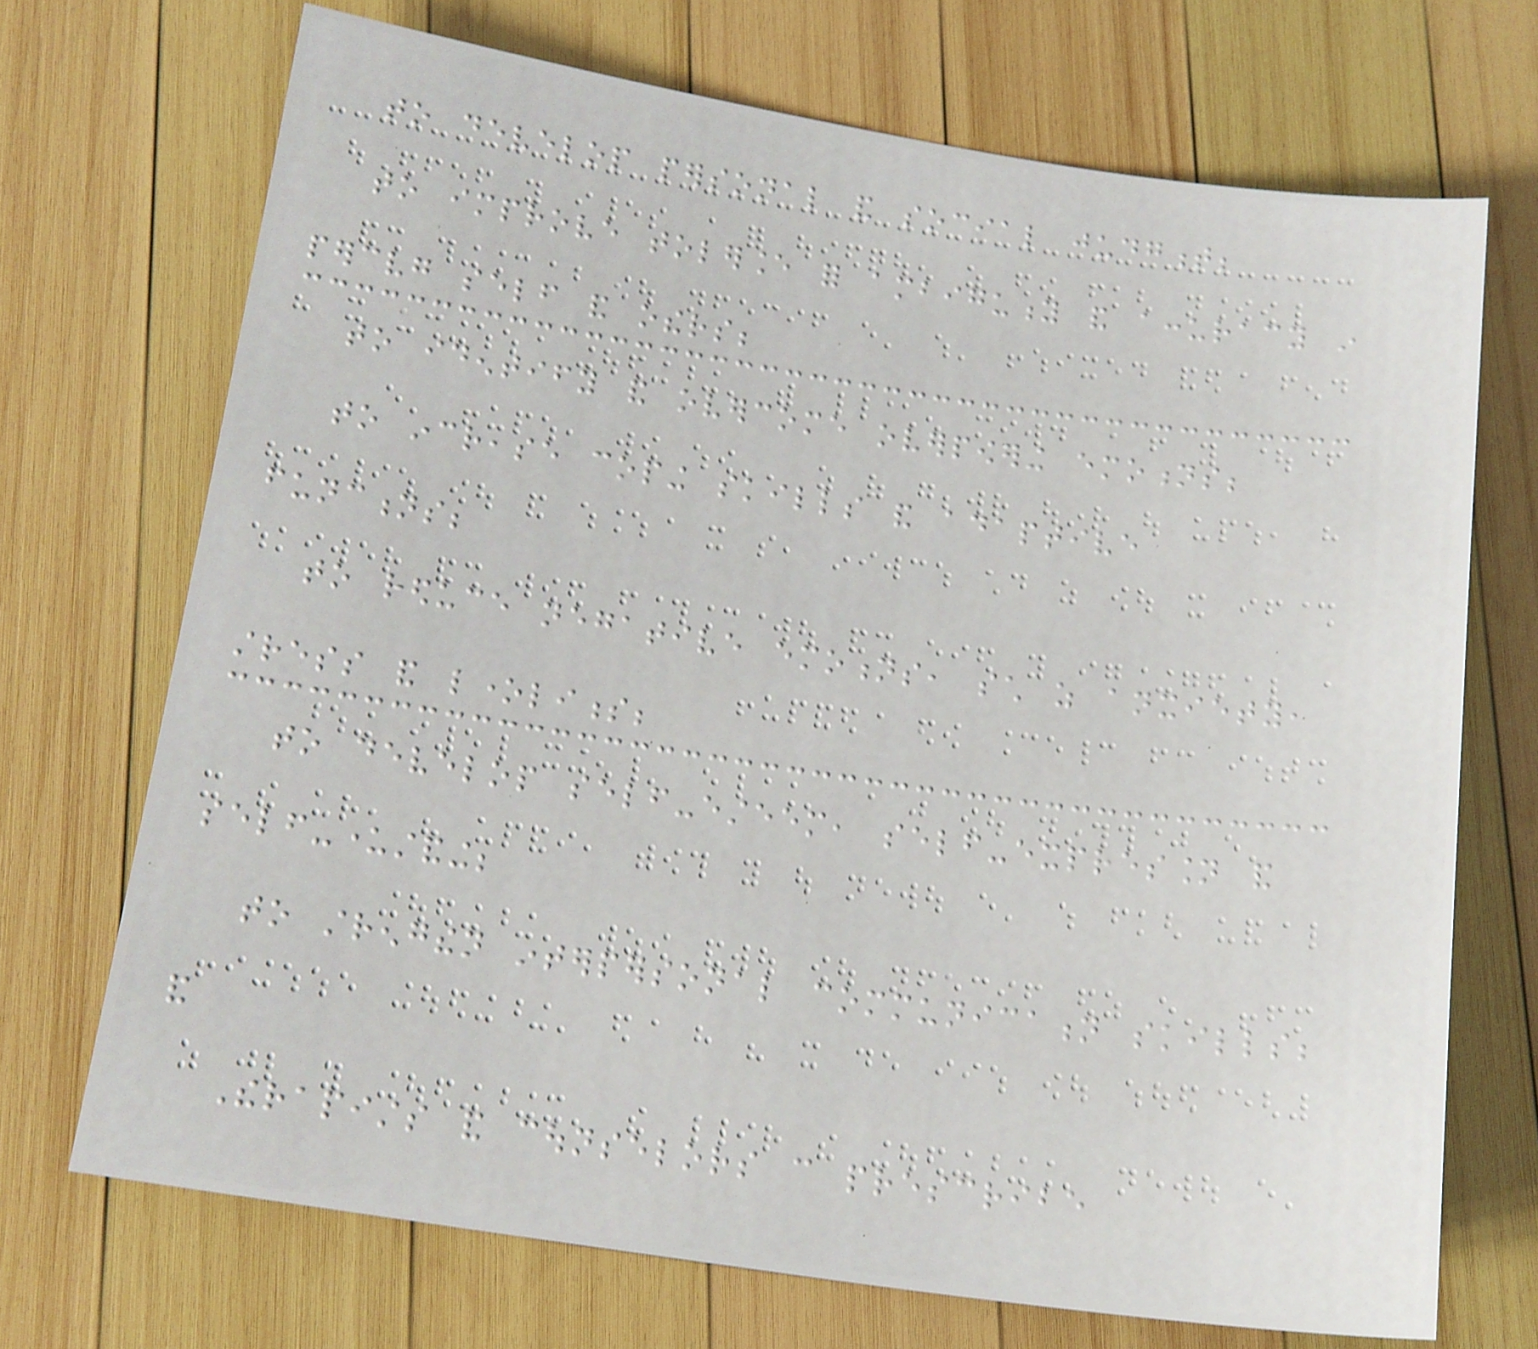to develop personal and social judgment;
to improve tolerance for ambiguity and accuracy in
perceiving self and others;
to identify and overcome overpowering emotions;
to increase coping skills and adaptive
functions;
to reduce negative emotions, such as anxiety,
stress and loneliness;
to develop self-esteem, self-expression and
self-understanding;
to strengthen interpersonal communication skills;
and
Therapists and counselors can prescribe
